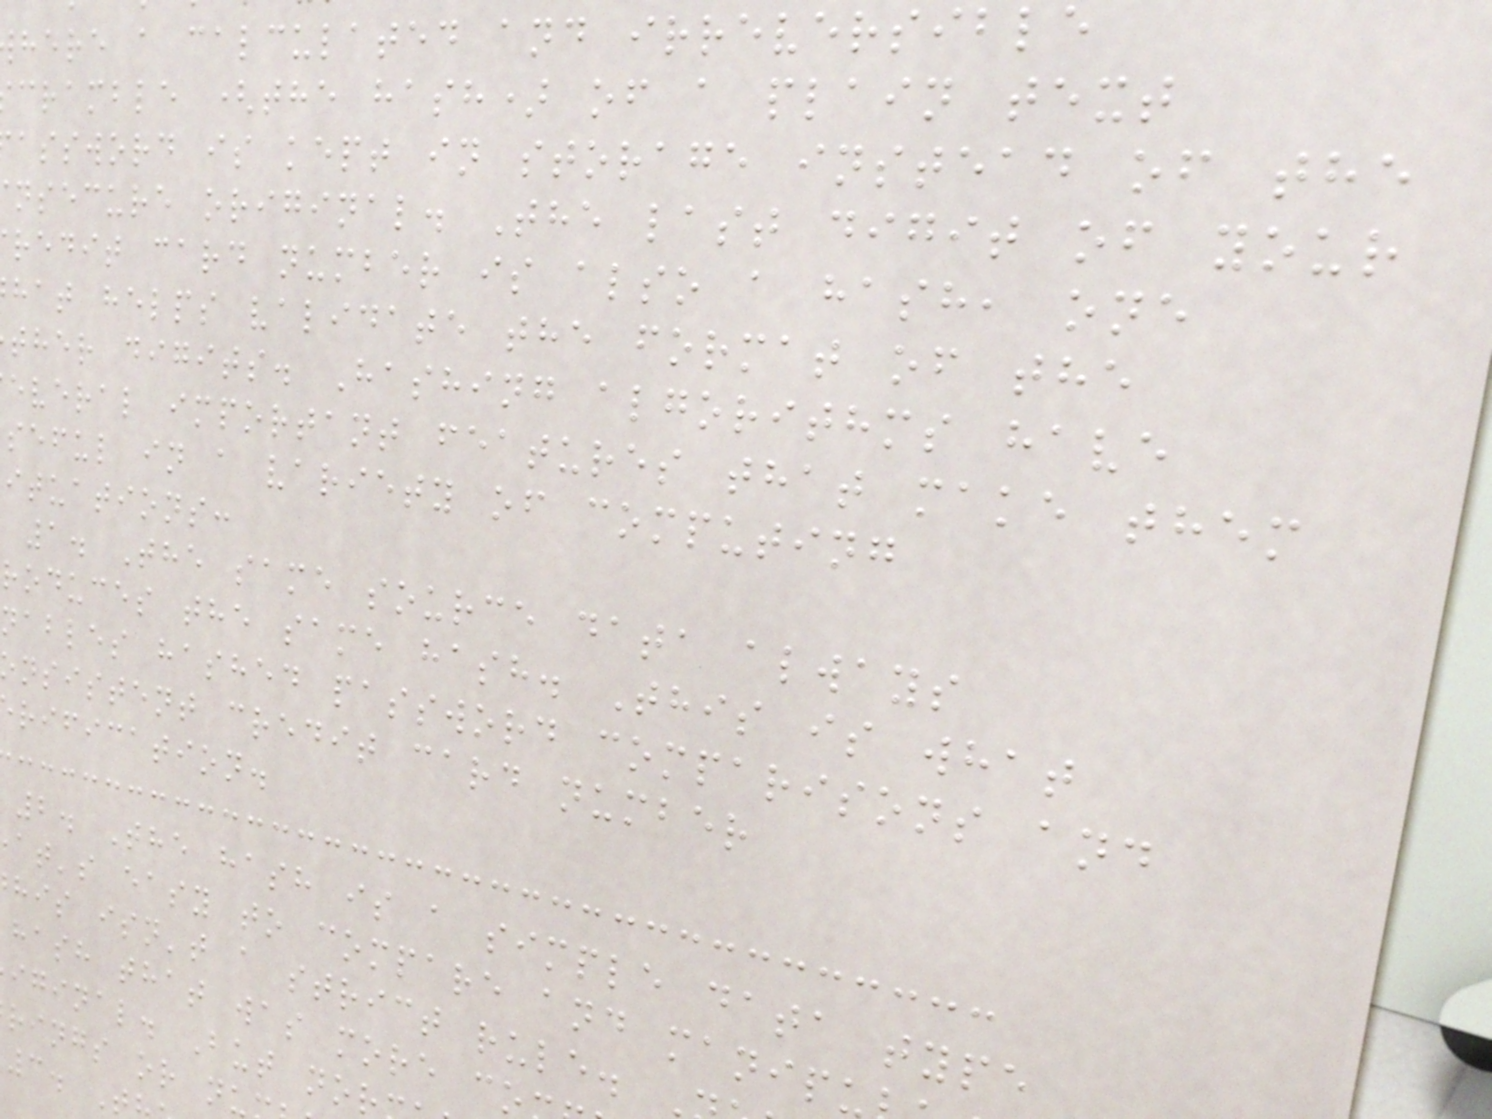here a calculated and irreversible
cramble (the hash) of a plain text
assword is kept in storage instead of the
nsecure original. The last digit of your
redit card number is also a hash, one
hat helps validate the format of the
ther digits. Hashing algorithms have
everal important features that make them
seful in a variety of computing
ituations:
1. The same source data always
roduces the same hash. This is what
nables hashed password comparisons and
nsistent credit card number
rification.
2. The hash is a simple data type
at's easy to compare and manip
his isn't a strict rule.
hash that was more co
iginal. But nor
rings or nu
